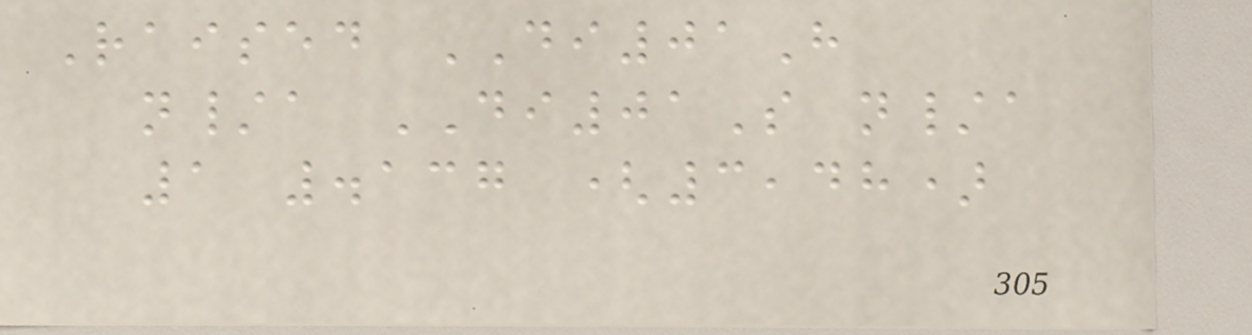Raised DI01H
n/a DI01S n/a
1 .137 (3,48)
